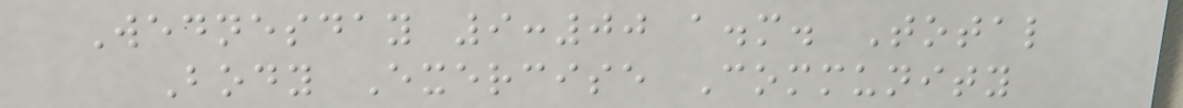Wednesday 9:00 a.m. Total
Body Exercise Community
